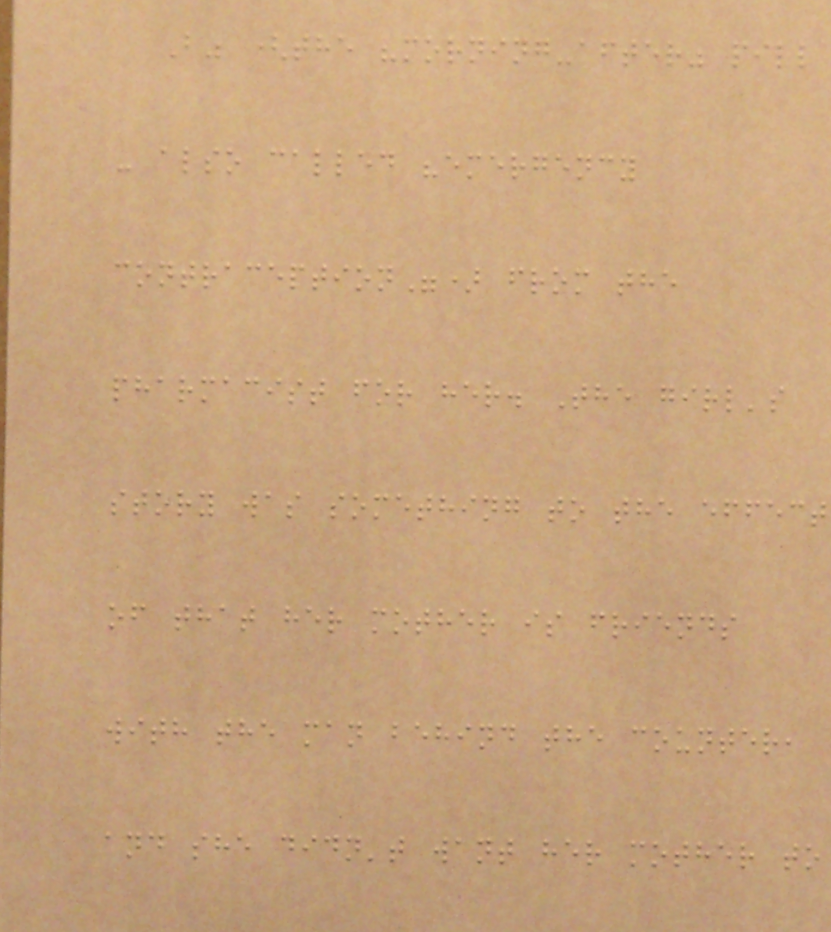B" (the "morning-after" pill
- also called "emergency
contraception") from the
pharmacist for her. The girl's
story was something to the effect
of that her mother is friends
with the man behind the counter,
and she didn't want her mother to
